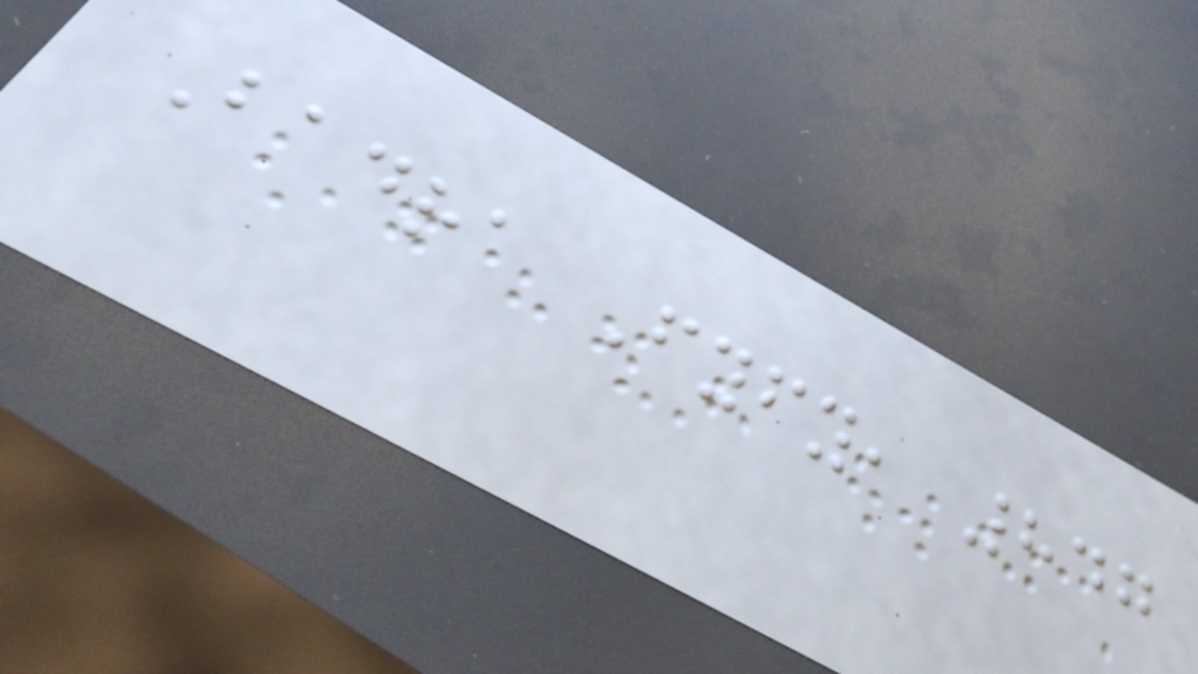Badra Fyfy, 847
